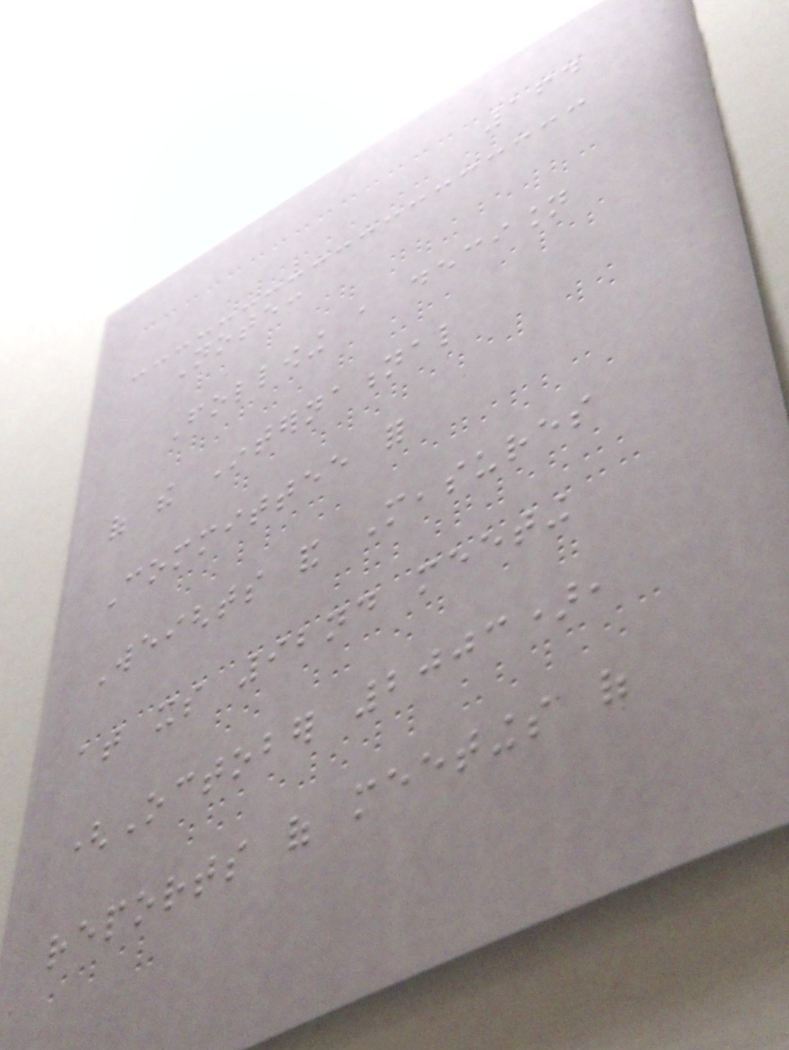164
Note:
Following a decision
of the International
Committee for
Weights and Measures
at its 92nd meeting
(October 2003),
reports of meetings of
